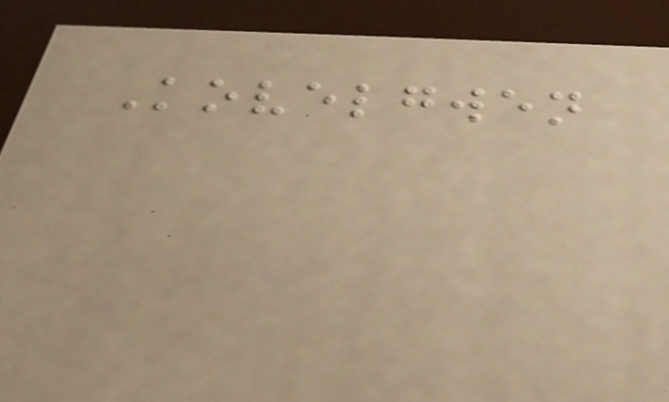Kovelgwen
